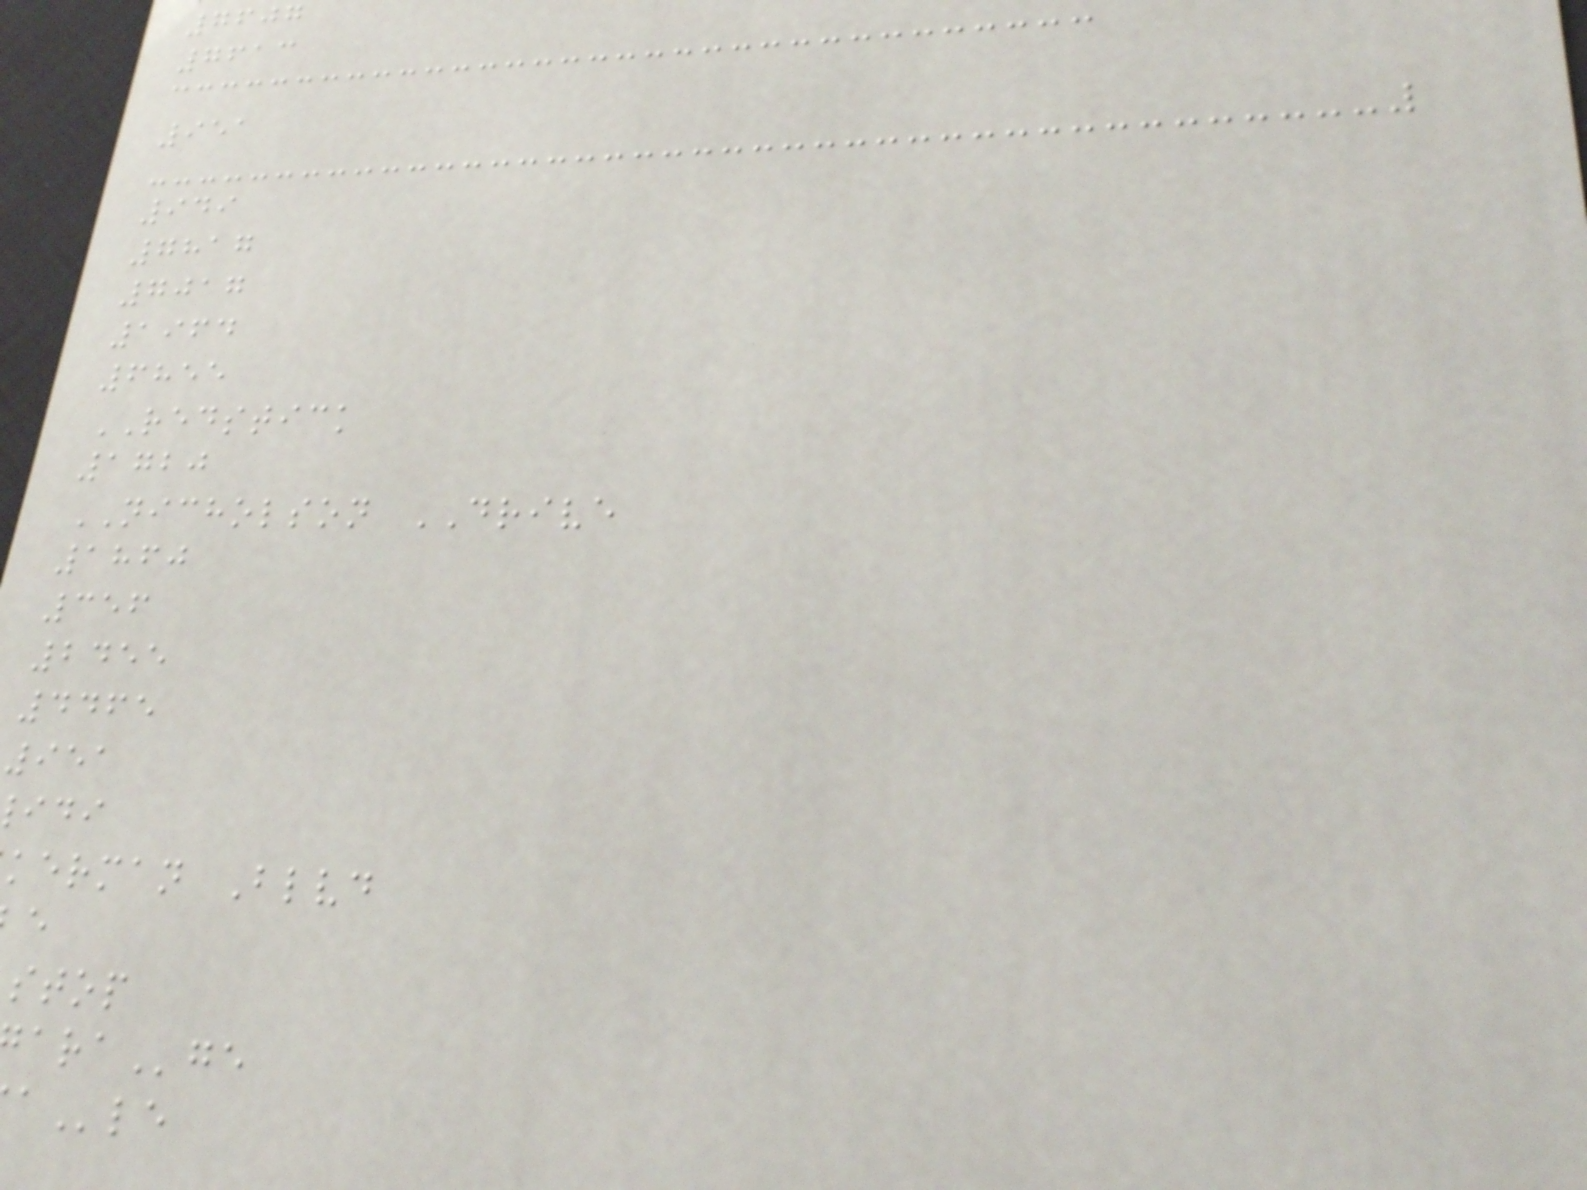7607
7613
951
949
7817
7017
1964
6855
REDSTICK
1720
NICHOLSON DRIVE
1860
356
2455
4465
951
kerman Blvd
stop
